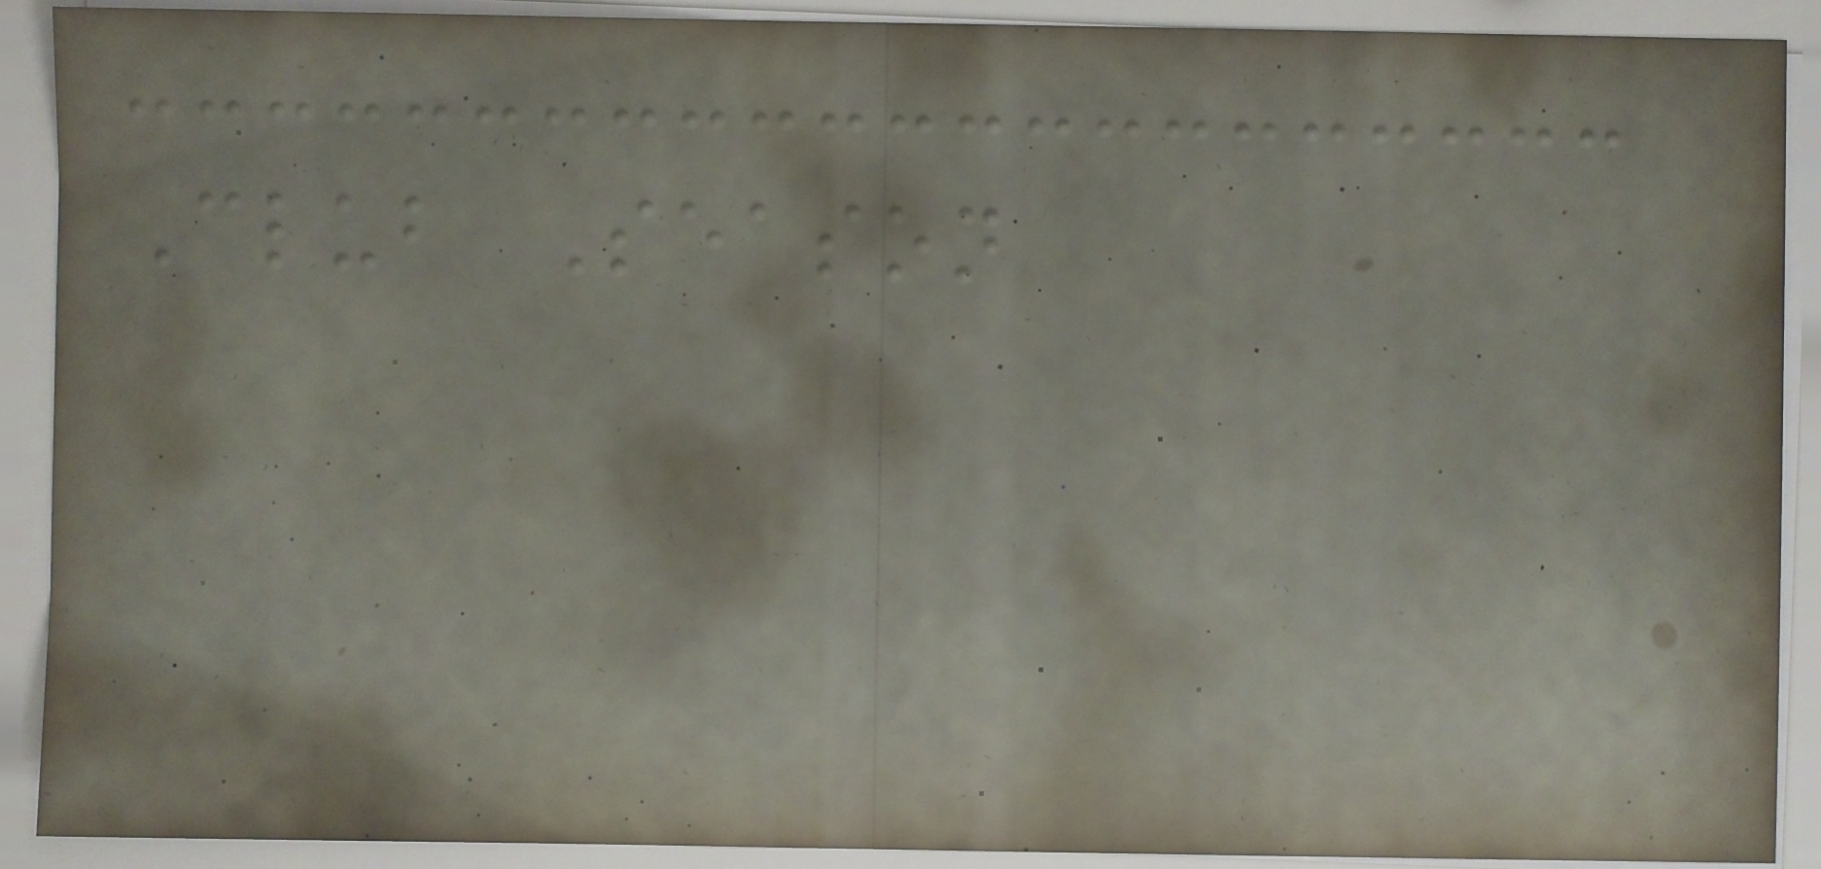Club Season
